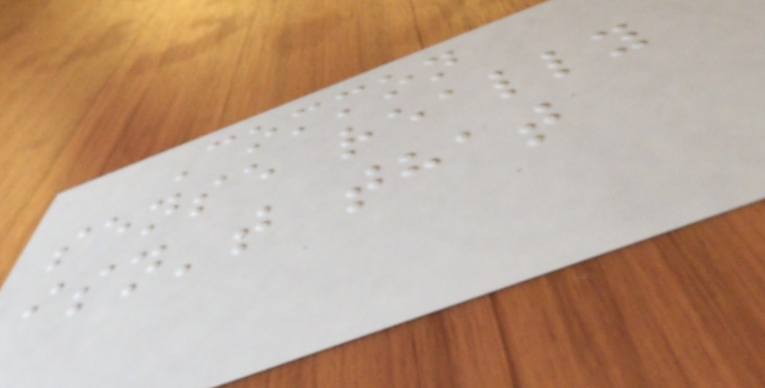Common
sense really
isn't that
